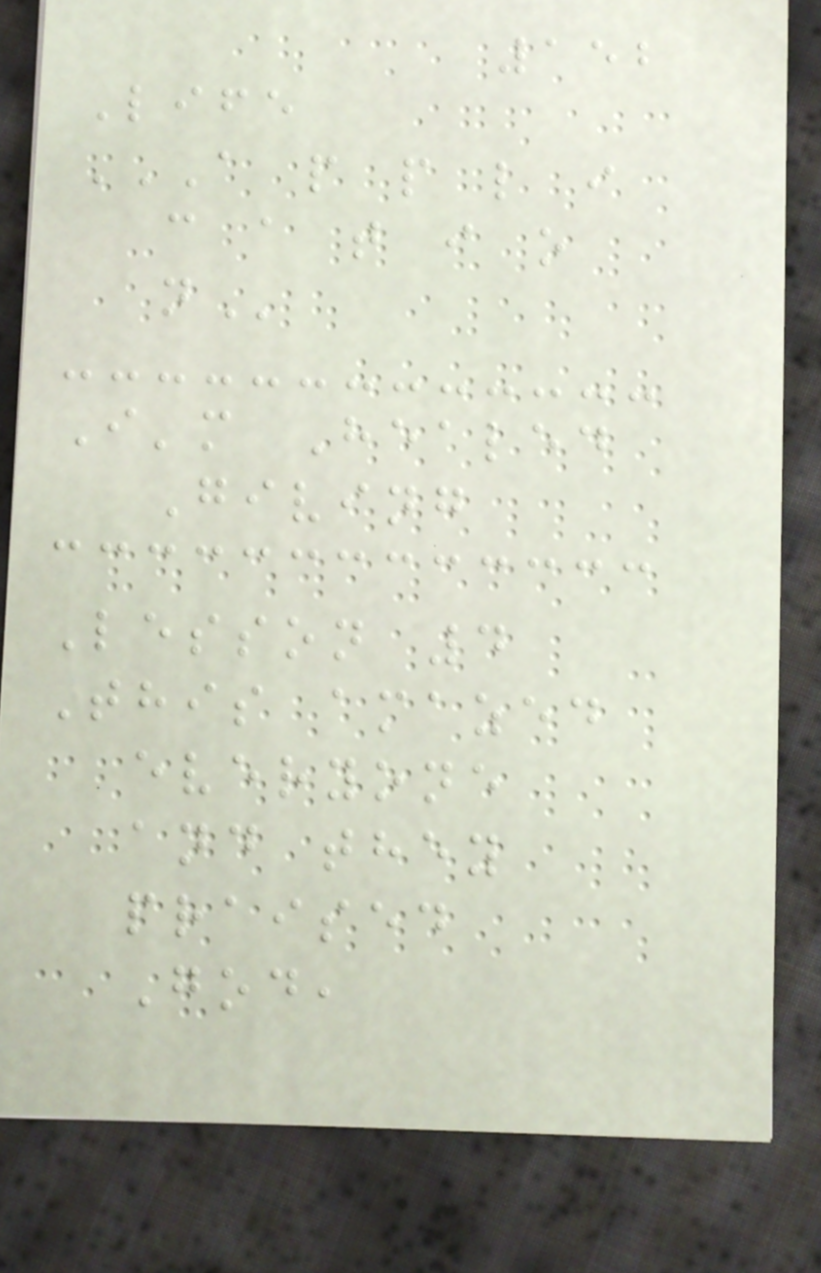152
Life
A P P L I
C A T I O
N
I'm Healed
Giving
Lesson 4
This amazed
everyone
and they
praised
God,
